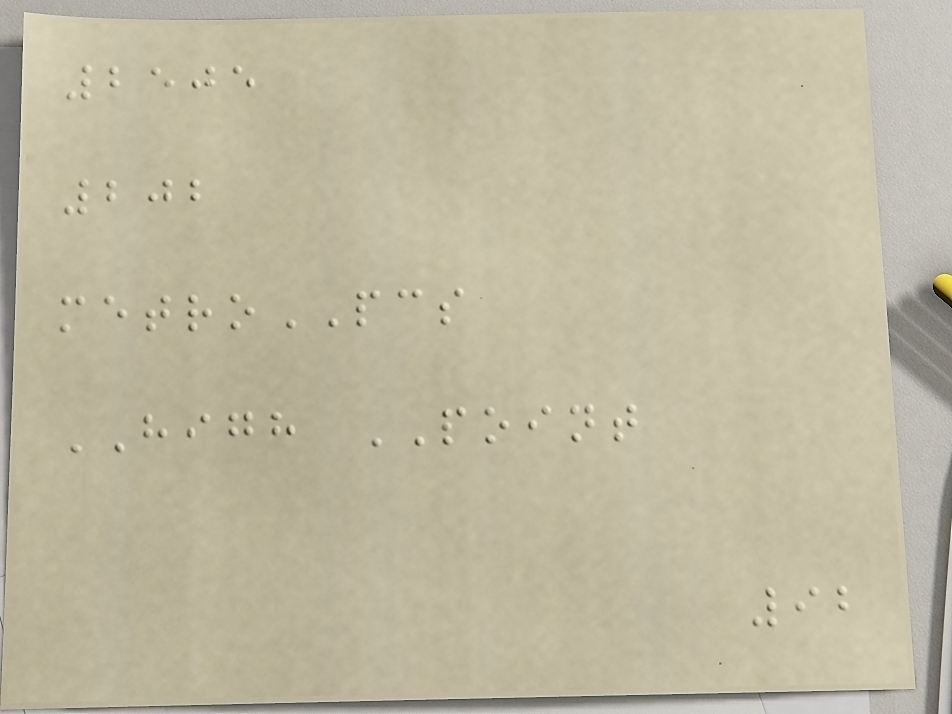2505
202
metroPCS
HIGH POINT
92
